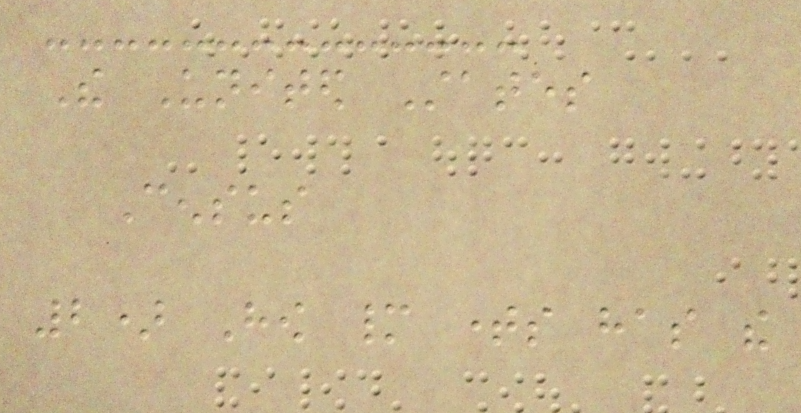The United States
Census
2) How many times has the
